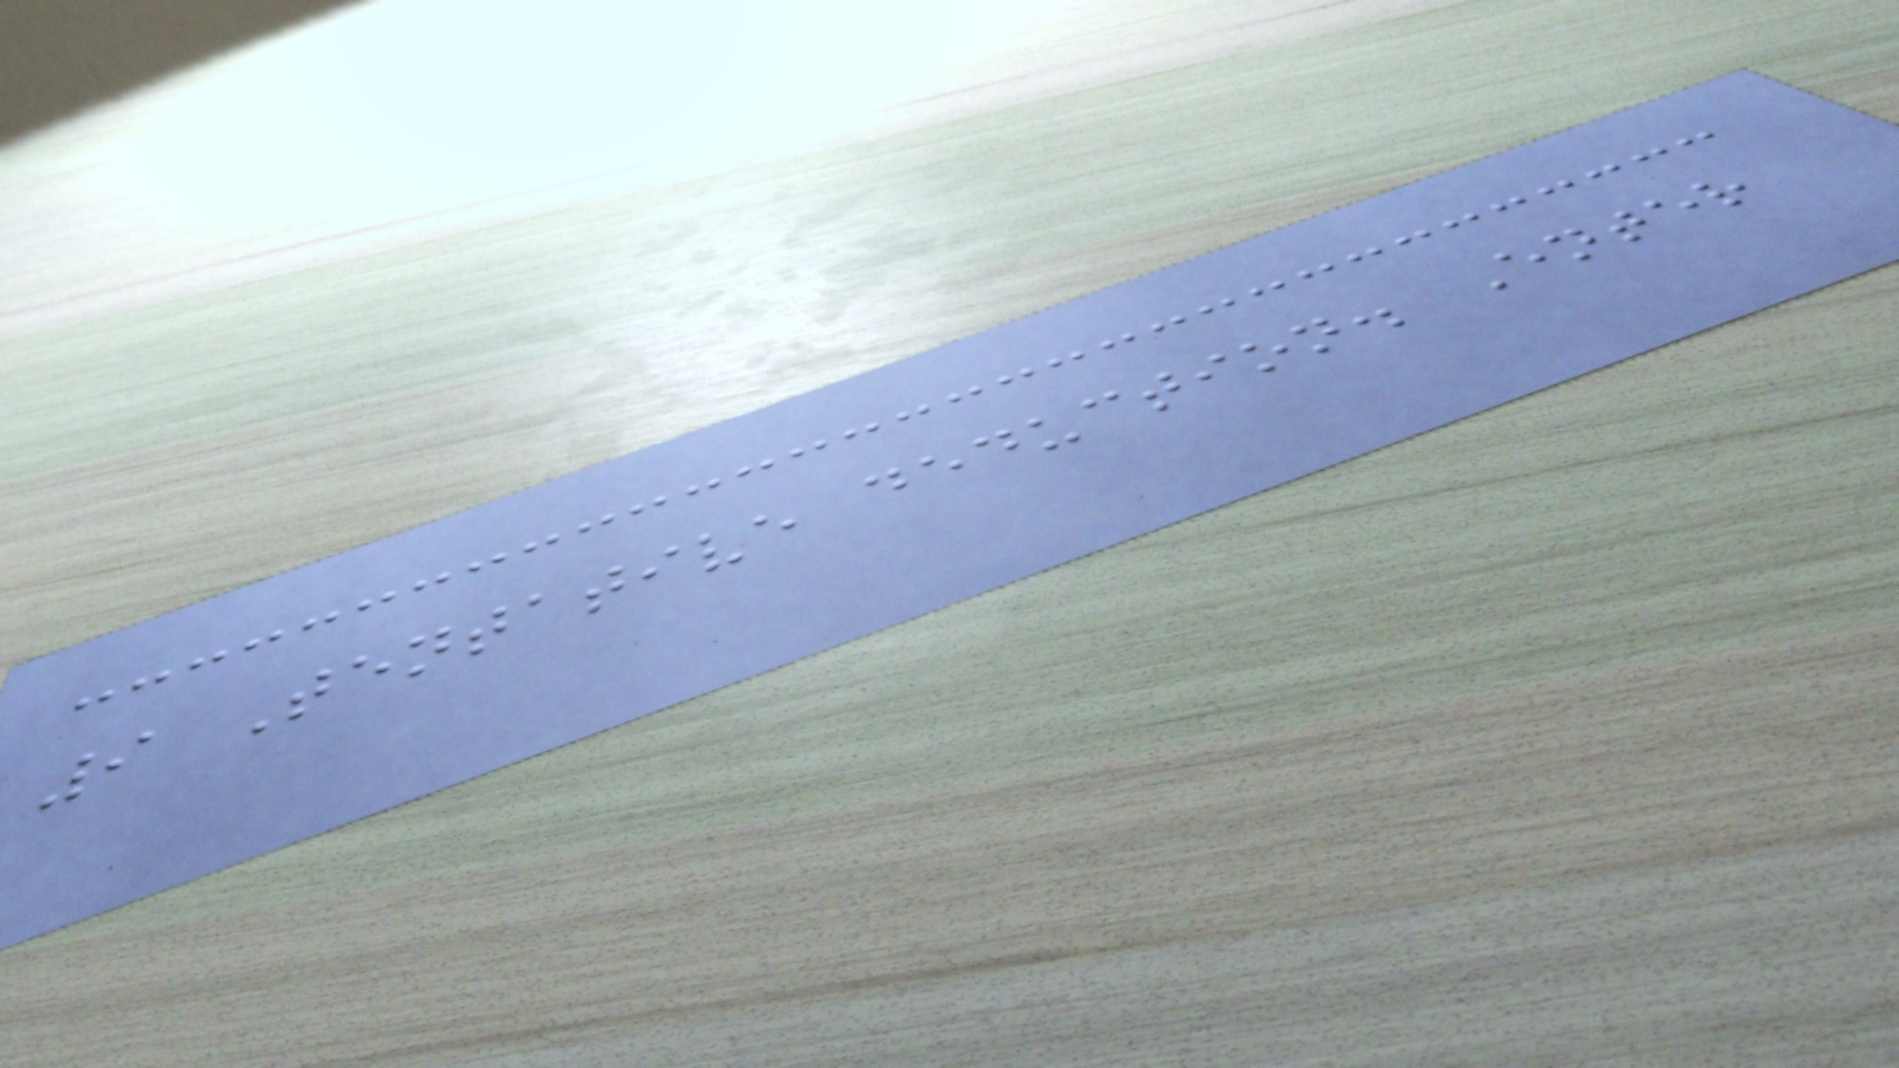9 Tentative deduction. Enter
